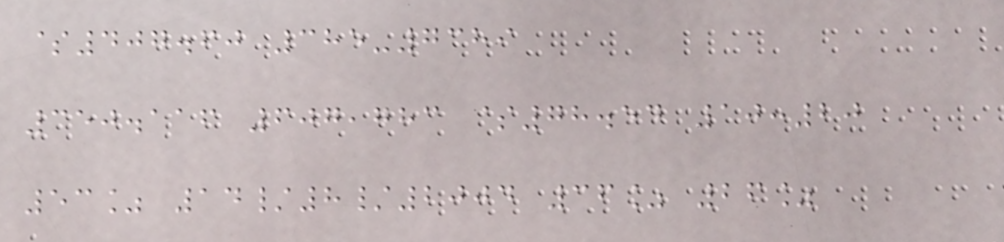$407.60 385-7389
350.116 607,783 $78.54 10:20
53% 14/8/2004 36% 26%
